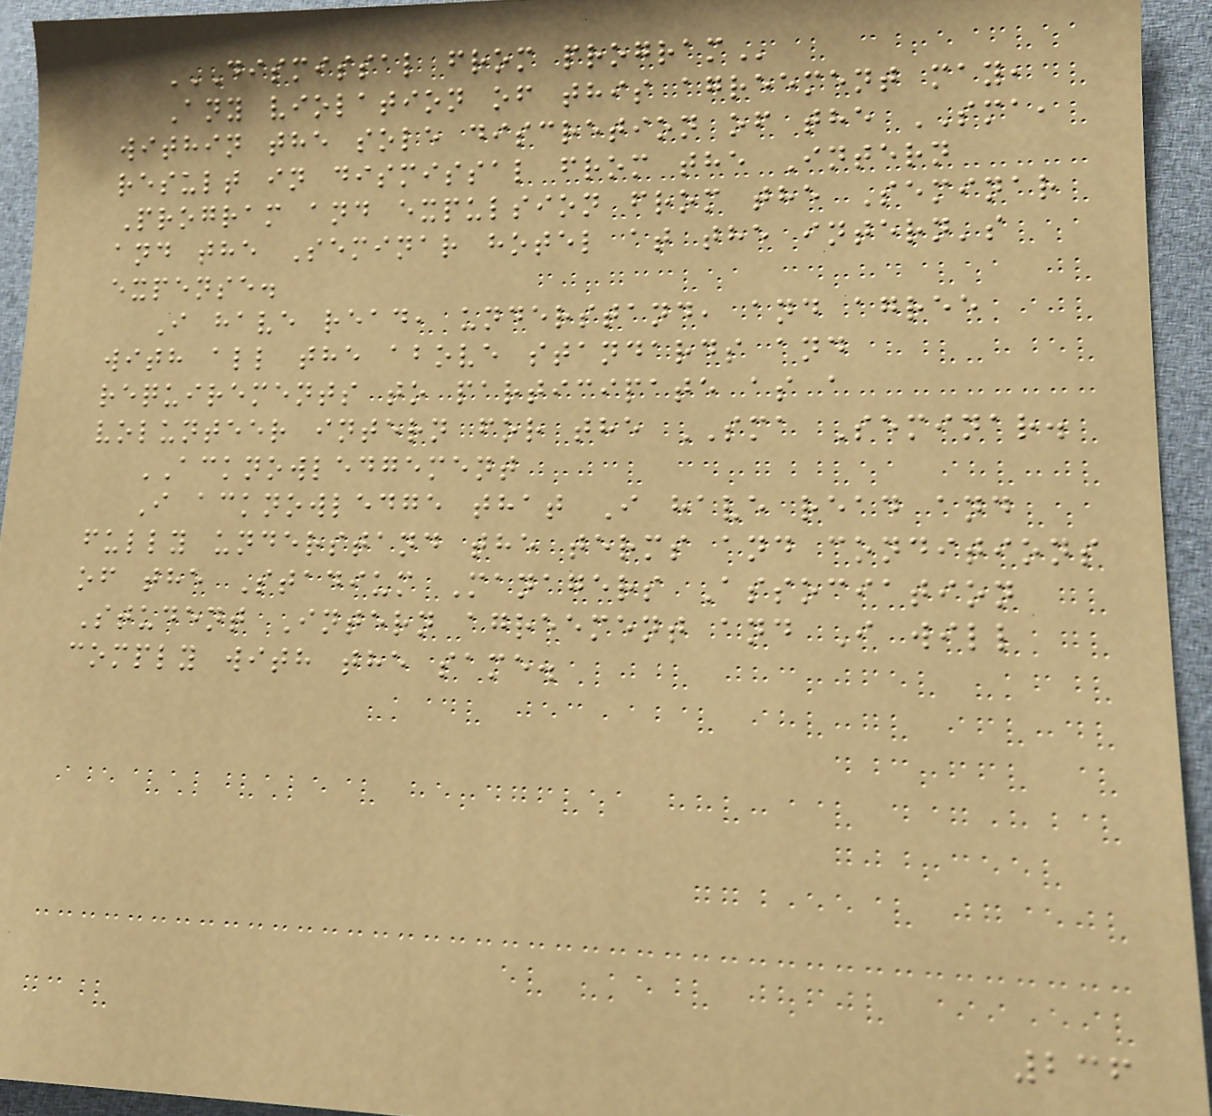DISMISSAL FROM PROGRAM
Any violation of this agreement may,
within the sole discretion of the SMA,
result in dismissal from the Intern
Program and expulsion from the Seminar
and the Seminar hotel at the intern's
expense.
I have read, understand, and agree
with all the above standards and
requirements to participate as a
volunteer intern for the SMA Seminar.
ACKNOWLEDGEMENT
I acknowledge that I have read and
fully understand the terms and conditions
of the Stadium Managers Association
Student Intern agreement and I will
comply with the same.
236
